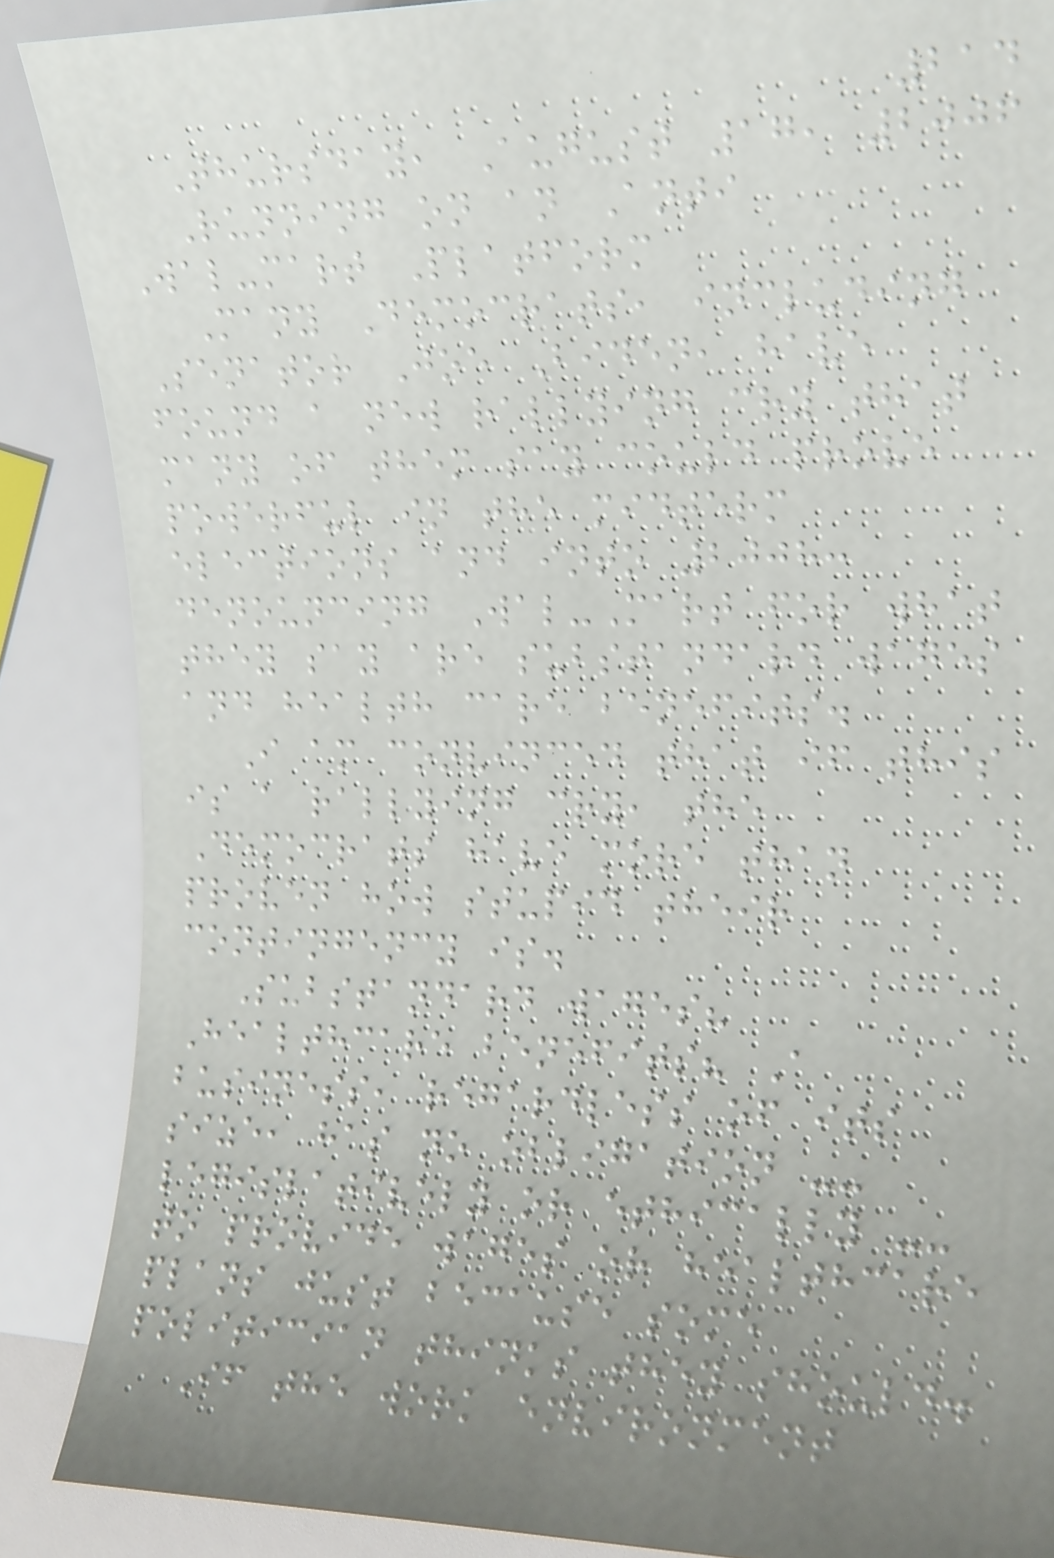214
Thursday, August 17, 2006
Running on an Anti
Wal-mart Platform
Many Democrats, including
Senator Joe Biden, have
found a new rallying cry that
many of them say could prove
powerful in the midterm
elections and into 2008:
denouncing Wal-Mart for what
they say are substandard wages
and health care benefits.
I am convinced that if this
is a rallying cry, the
Democrats have more than
proven how stupid their
contingency is.
Substandard wages?
Healthcare benefits? A
business, regardless of its
size, has no obligation --
legislatively or ethically --
to provide wages or healthcare
plans just because some
politician thinks they should.
If the work environment
